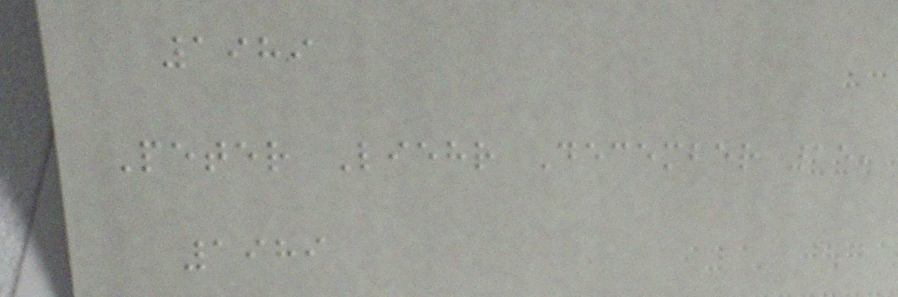1989
Peter Liehr December 15,
1989
